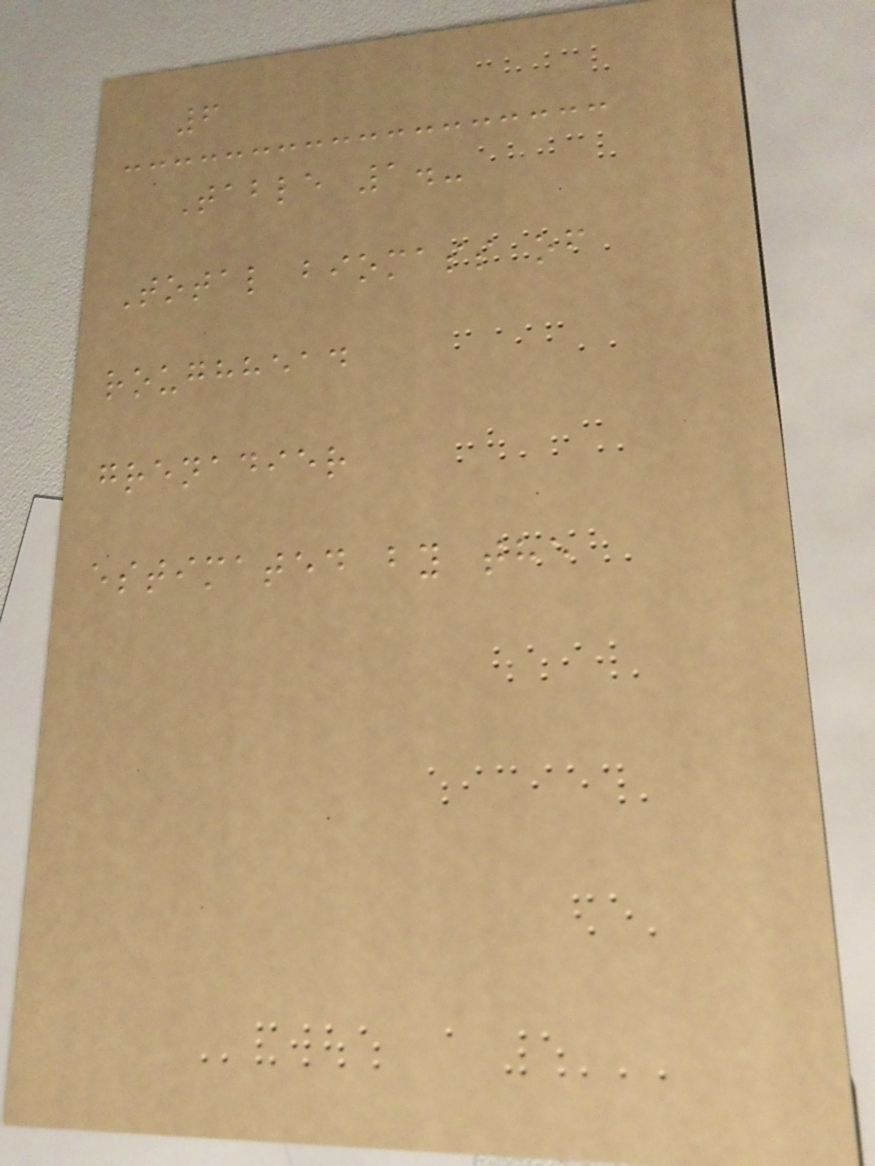6
Table 1.-
Total biomass of
roughhead
grenadier
estimated by the
